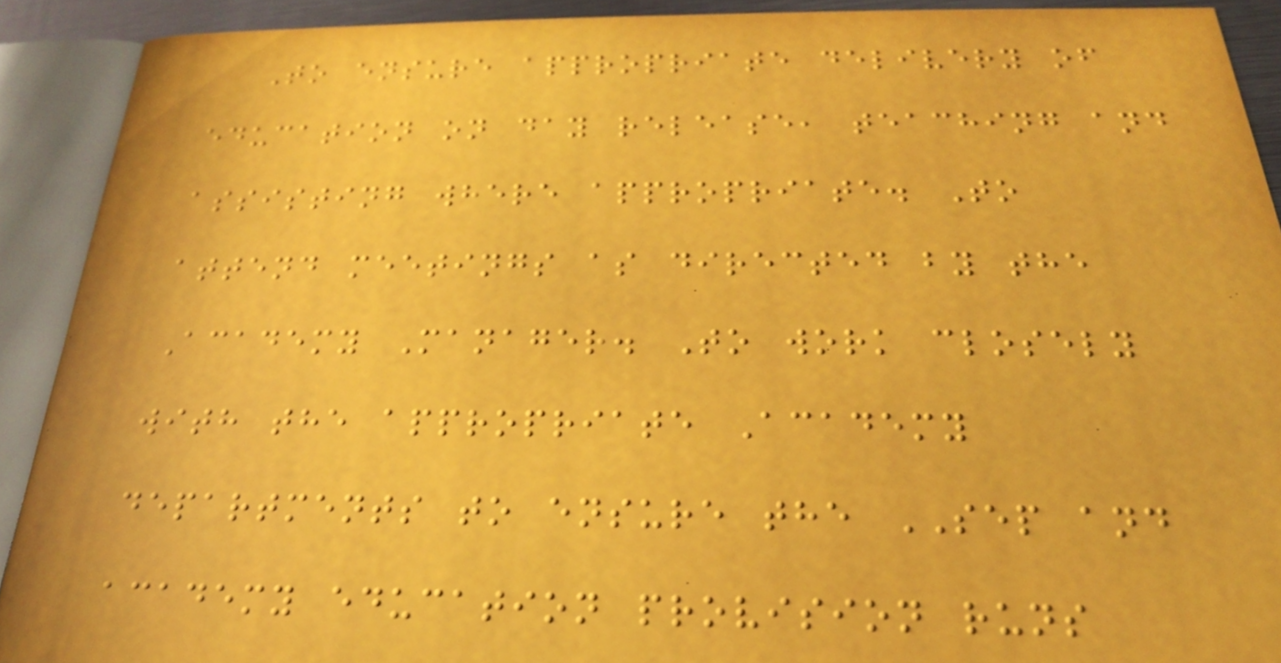To ensure appropriate delivery of
education on day release, teaching and
assisting where appropriate. To
attend meetings as directed by the
Academy Manager. To work closely
with the appropriate Academy
departments to ensure the SEP and
academy education provision runs
